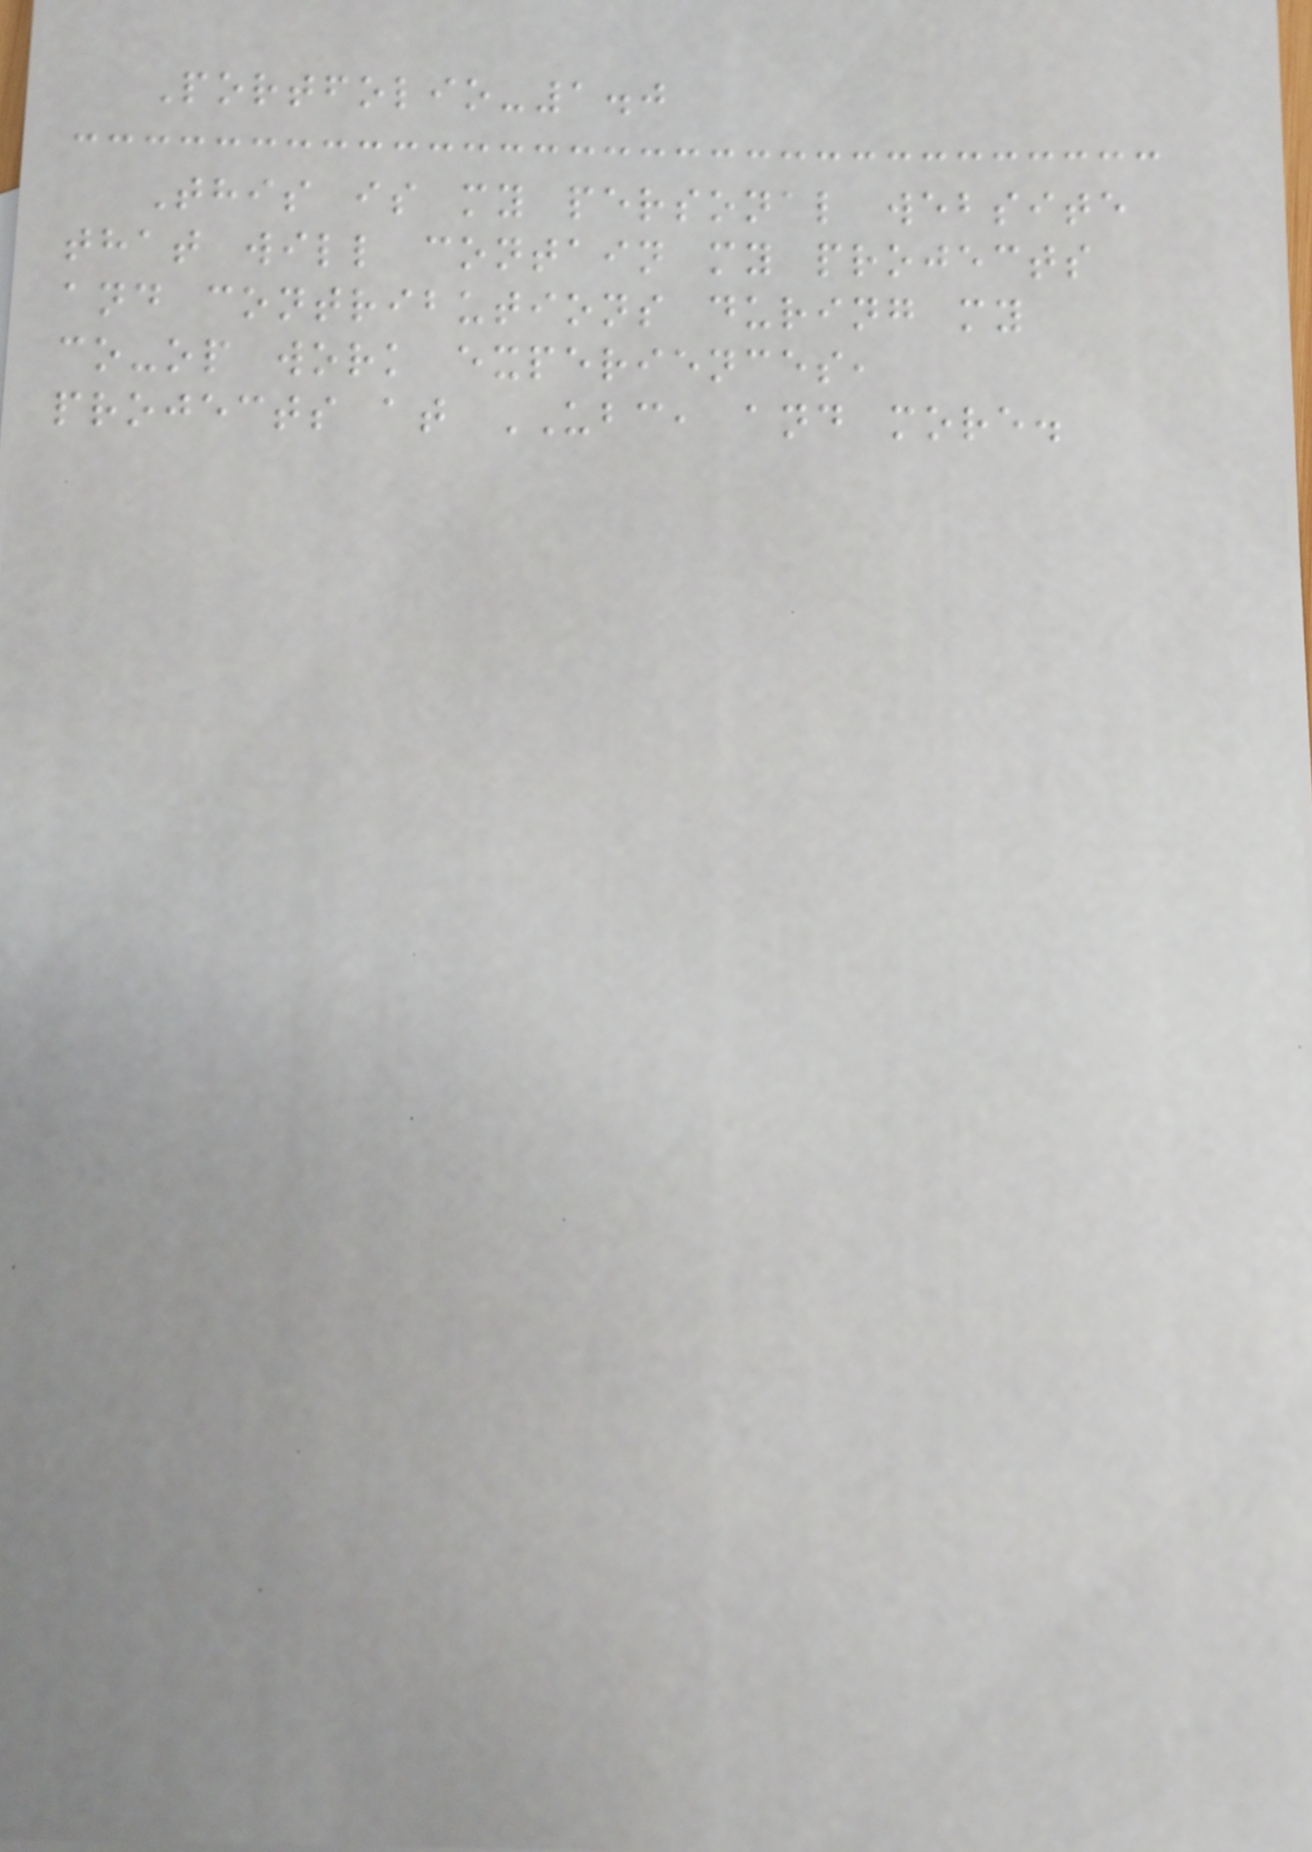Portfolio-1.0
This is my personal website
that will contain my projects
and contributions during my
co-op work experiences,
projects at UBC, and more.
